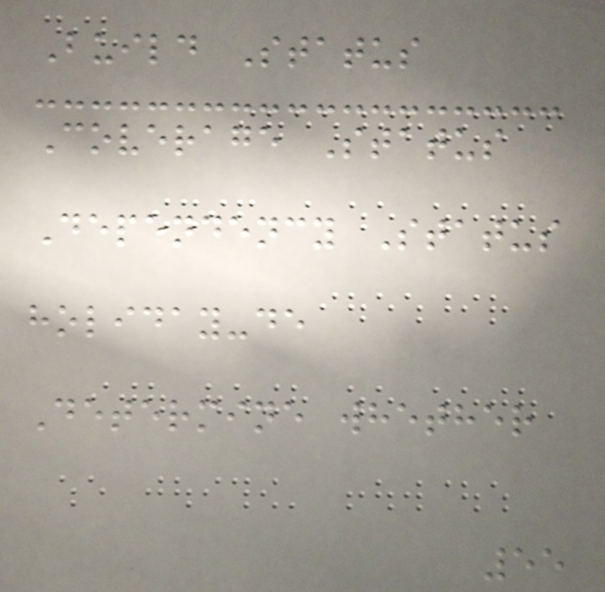Build Status
Coverage Status
Dependency Status
holiday-de
Determine whether
55
